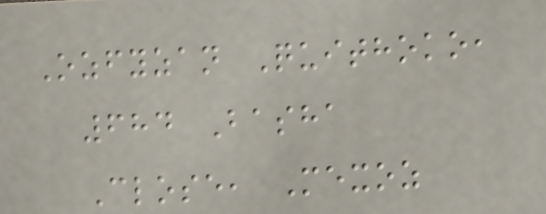Ozfyzan Quithoko,
684 Basha
Close, Mexoz
